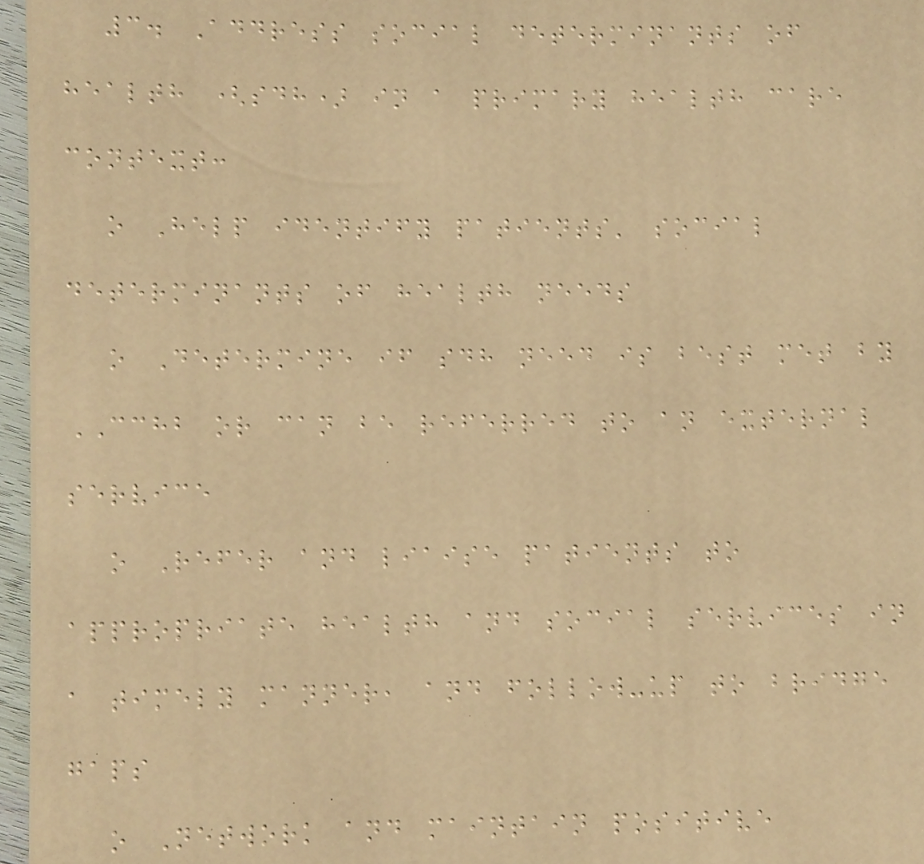3. Address social determinants of
health (sdh) in a primary health care
context:
o Help identify patients' social
determinants of health needs
o Determine if sdh need is best met by
CCHB or can be referred to an external
service
o Refer and liaise patients to
appropriate health and social services in
a timely manner, and follow-up to bridge
gaps
o Network and maintain positive
